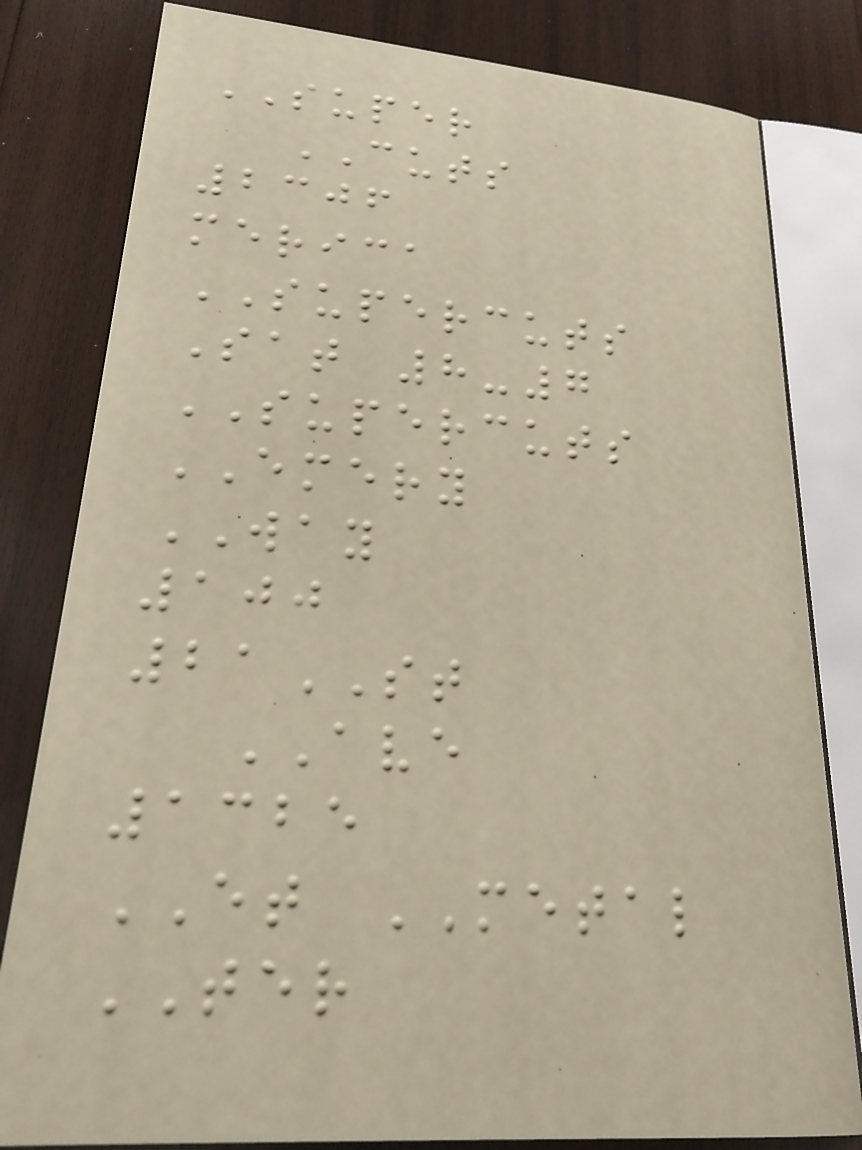SUPER
CUTS
2306
merica
SUPERCUTS
Sat 8-7
SUPERCUTS
EMERY
WAY
100
21ST
AVE
1325
ET METAL
TER
